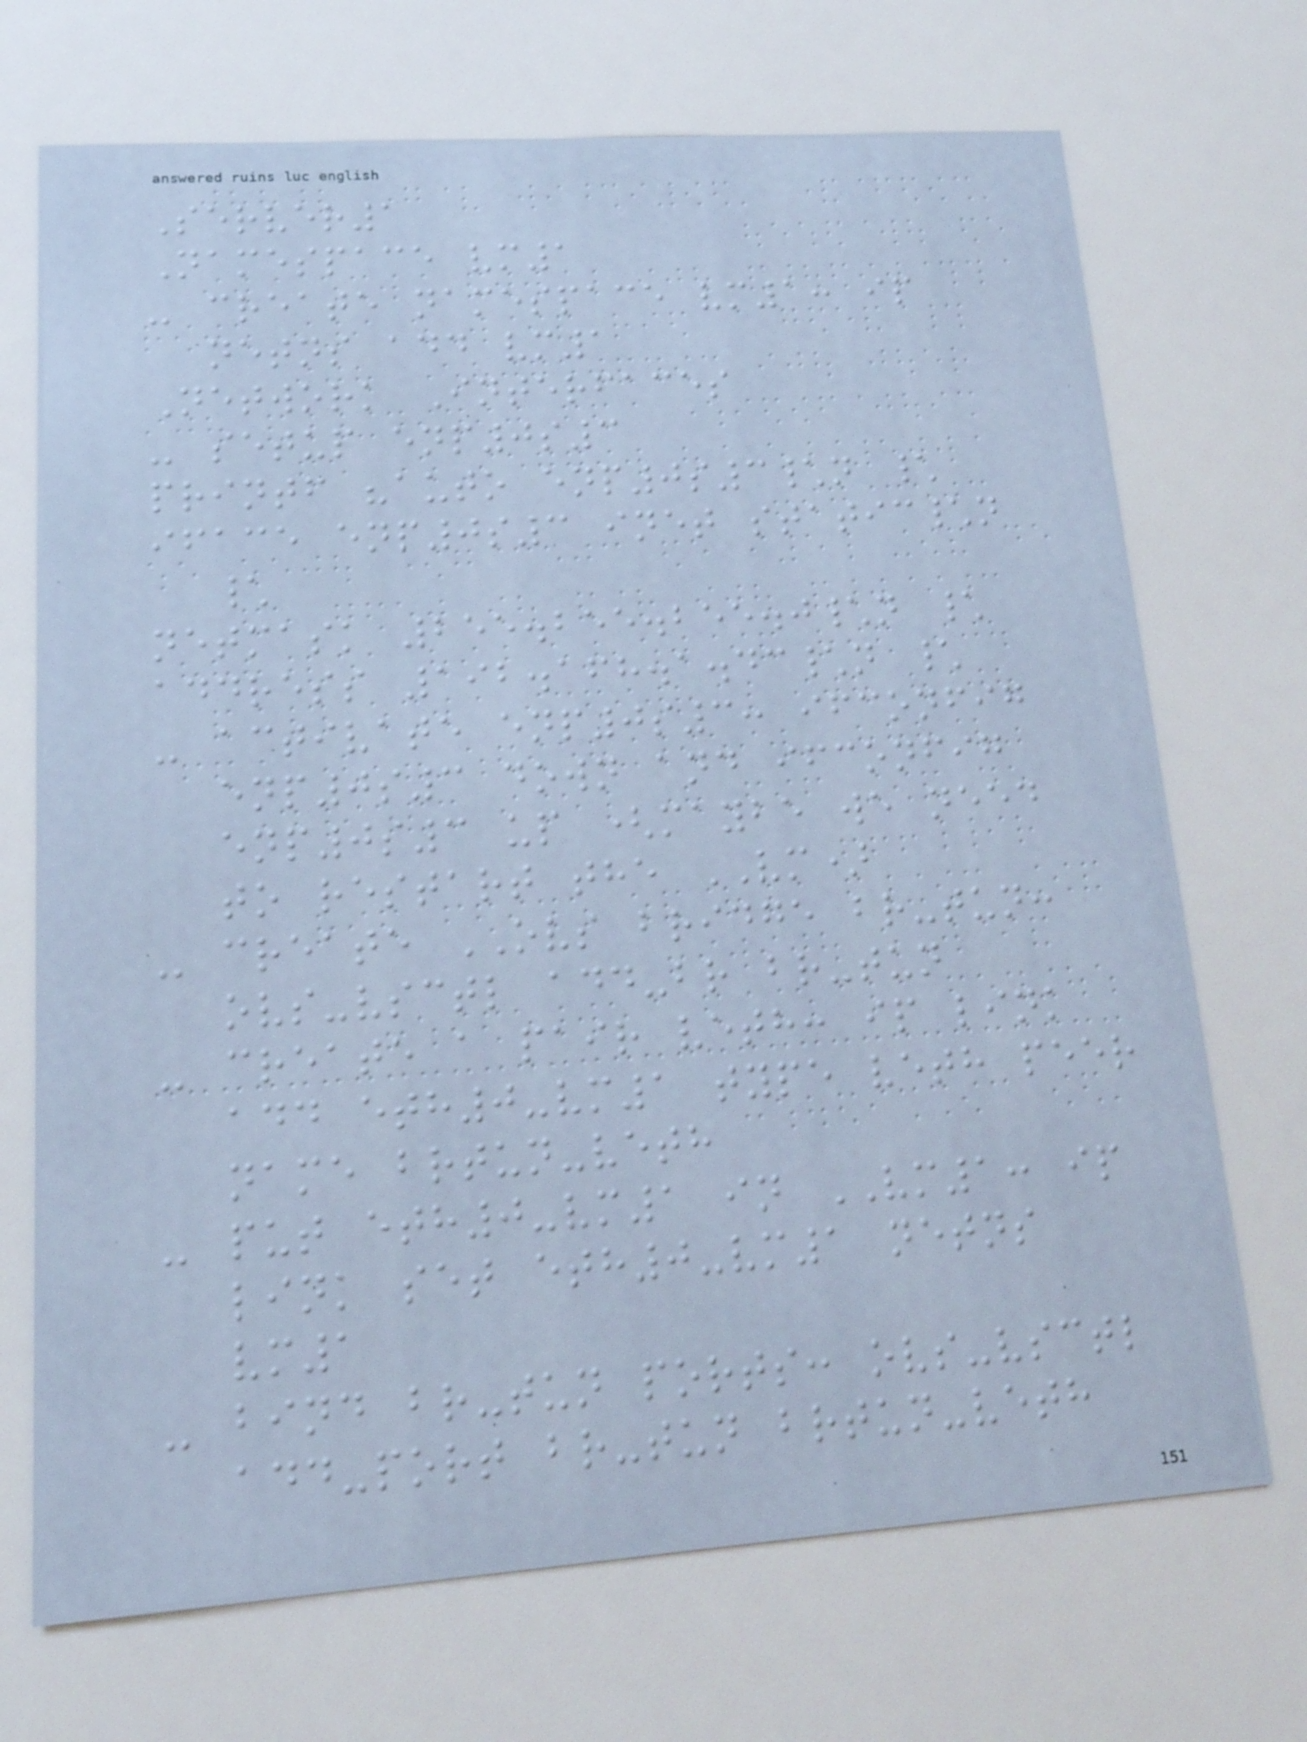Server1
Namespace vm1
- create namespace vm1: ip
netns add vm1
Network Interfaces
- setup enp0s3
printf "auto enp0s3\n \
iface enp0s3 inet static\n
\
netmask 255.255.255.0\n \
address 192.168.1.43\n \
- activate enp0s3: ifconfig
enp0s3 down and ifconfig
enp0s3 up (maybe we need
to restart the VM)
- create OVS bridge br-tun:
ovs-vsctl add-br br-tun
- create a pair veth: ip link
add eth0-vm1 type veth peer
name brtun-veth
- put eth0-vm1 in VM1: ip
link set eth0-vm1 netns
vm1
- bind br-tun ports: ovs-vsctl
add-port br-tun brtun-veth
